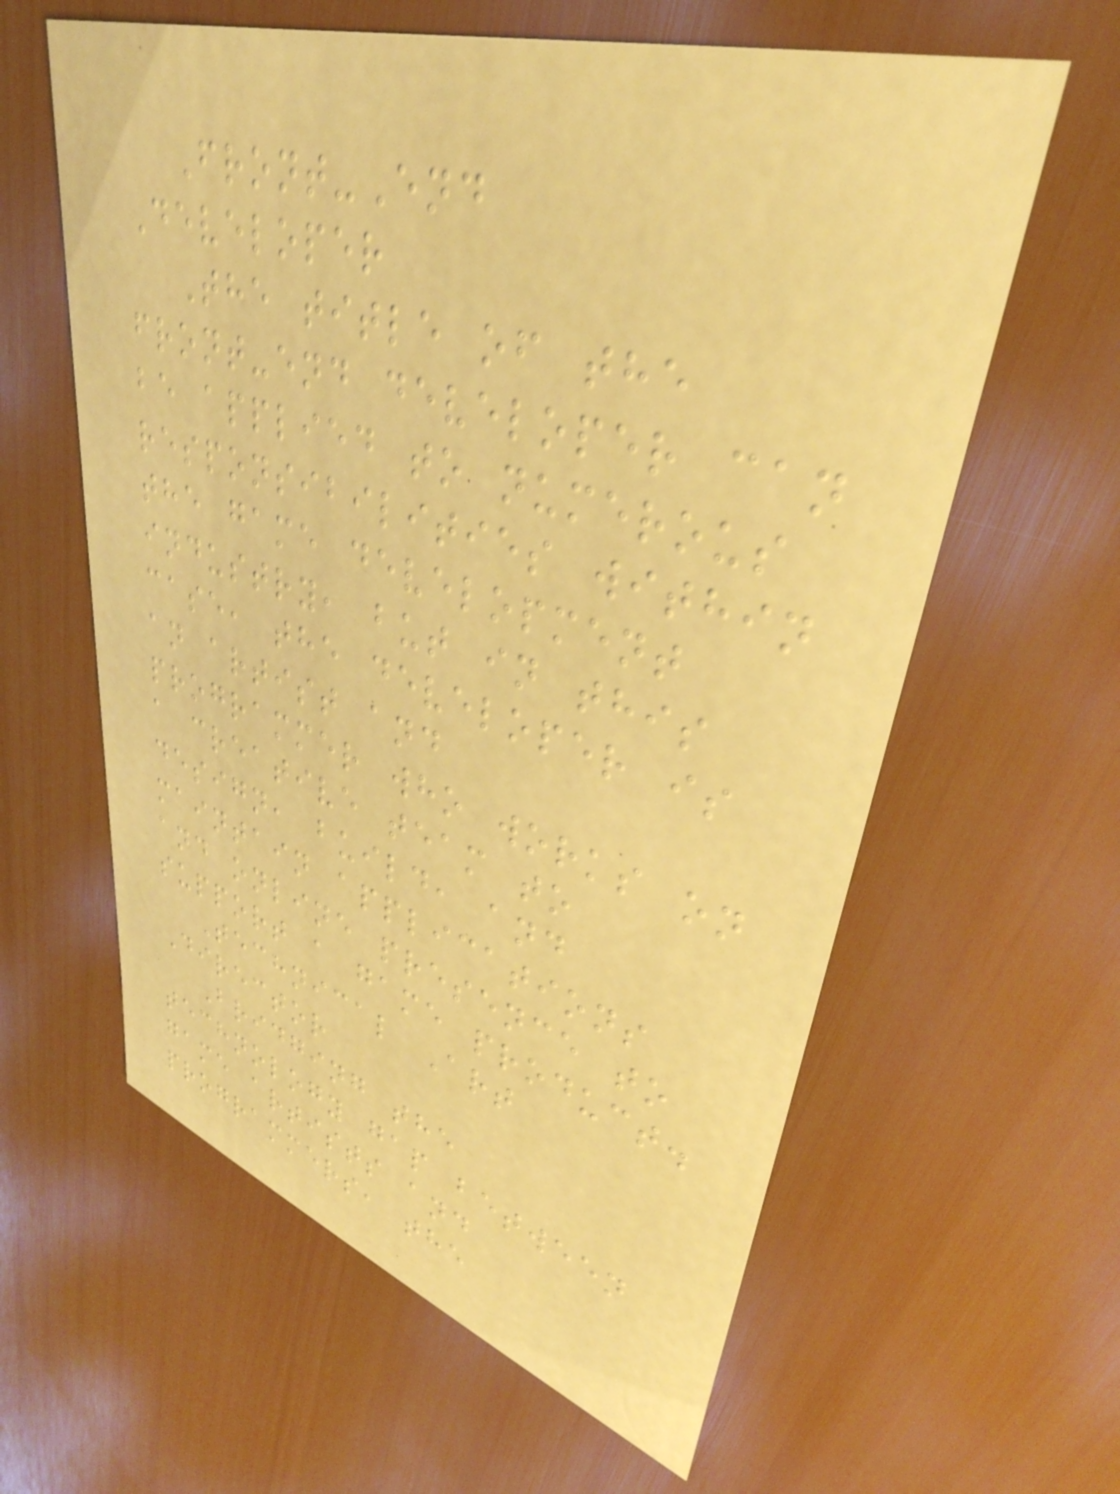Front-End
Developer
The title of the
front-end developer can
be applied to numerous
responsibilities within
the game development
industry, but in this
case, the developer is
an artist and
programmer who works on
a creative team to
design, build, and
maintain applications
and online presence to
support a game product.
Technical Art
Director
Bridging the
technology gap between
game artists and
programmers, the
